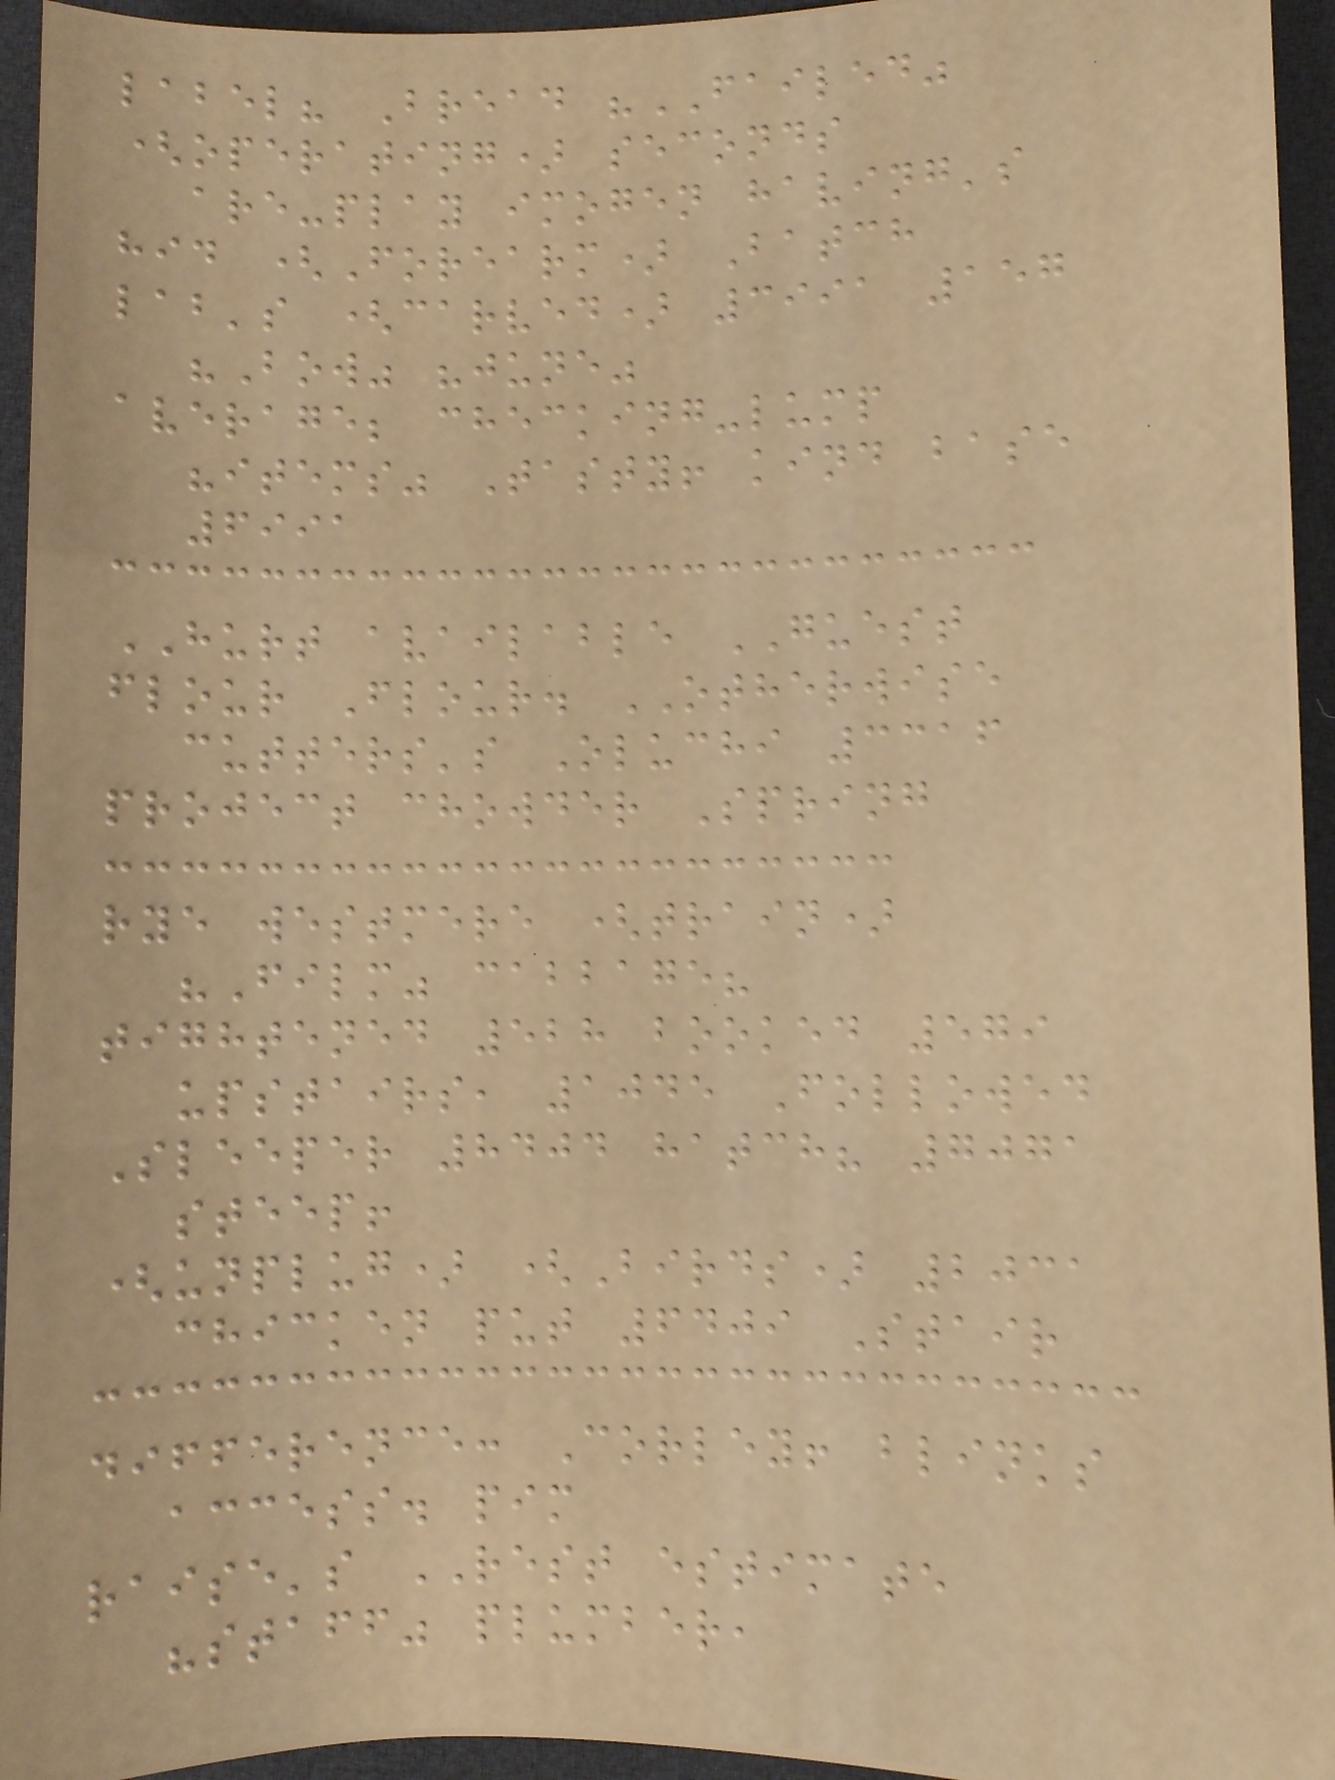label? Bread "FAILED"
(operating) seconds
are-play imogen having's
hid (Forearm) Batch
lab's (carved) 3991 157
"Bow" "june"
average; checking-lump
"items" Tasty! kind base
6991
HURT available GUEST
flour Flour. OTHERWISE
cutters's Oluchi 3316
project chowder Spring
rye westmere (train)
"Film" cabbage?
tightened 528 booked 579
upstairs, 1045 Followed
Sleeper 8404 hatch? 7071
steep!
(unplug) (Birds) 2031
chicken put 6409 Stair
difference: Corley! blinks
access. pim
raise's REST estimate
"staff" plumber,
